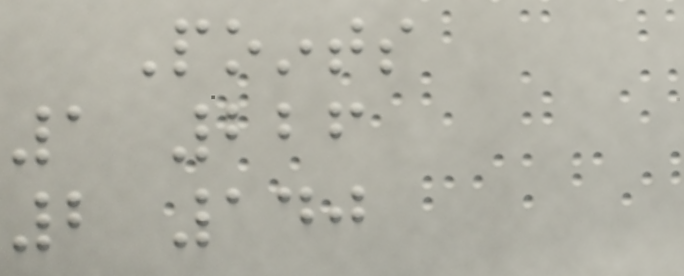Points
1 226
2 140
